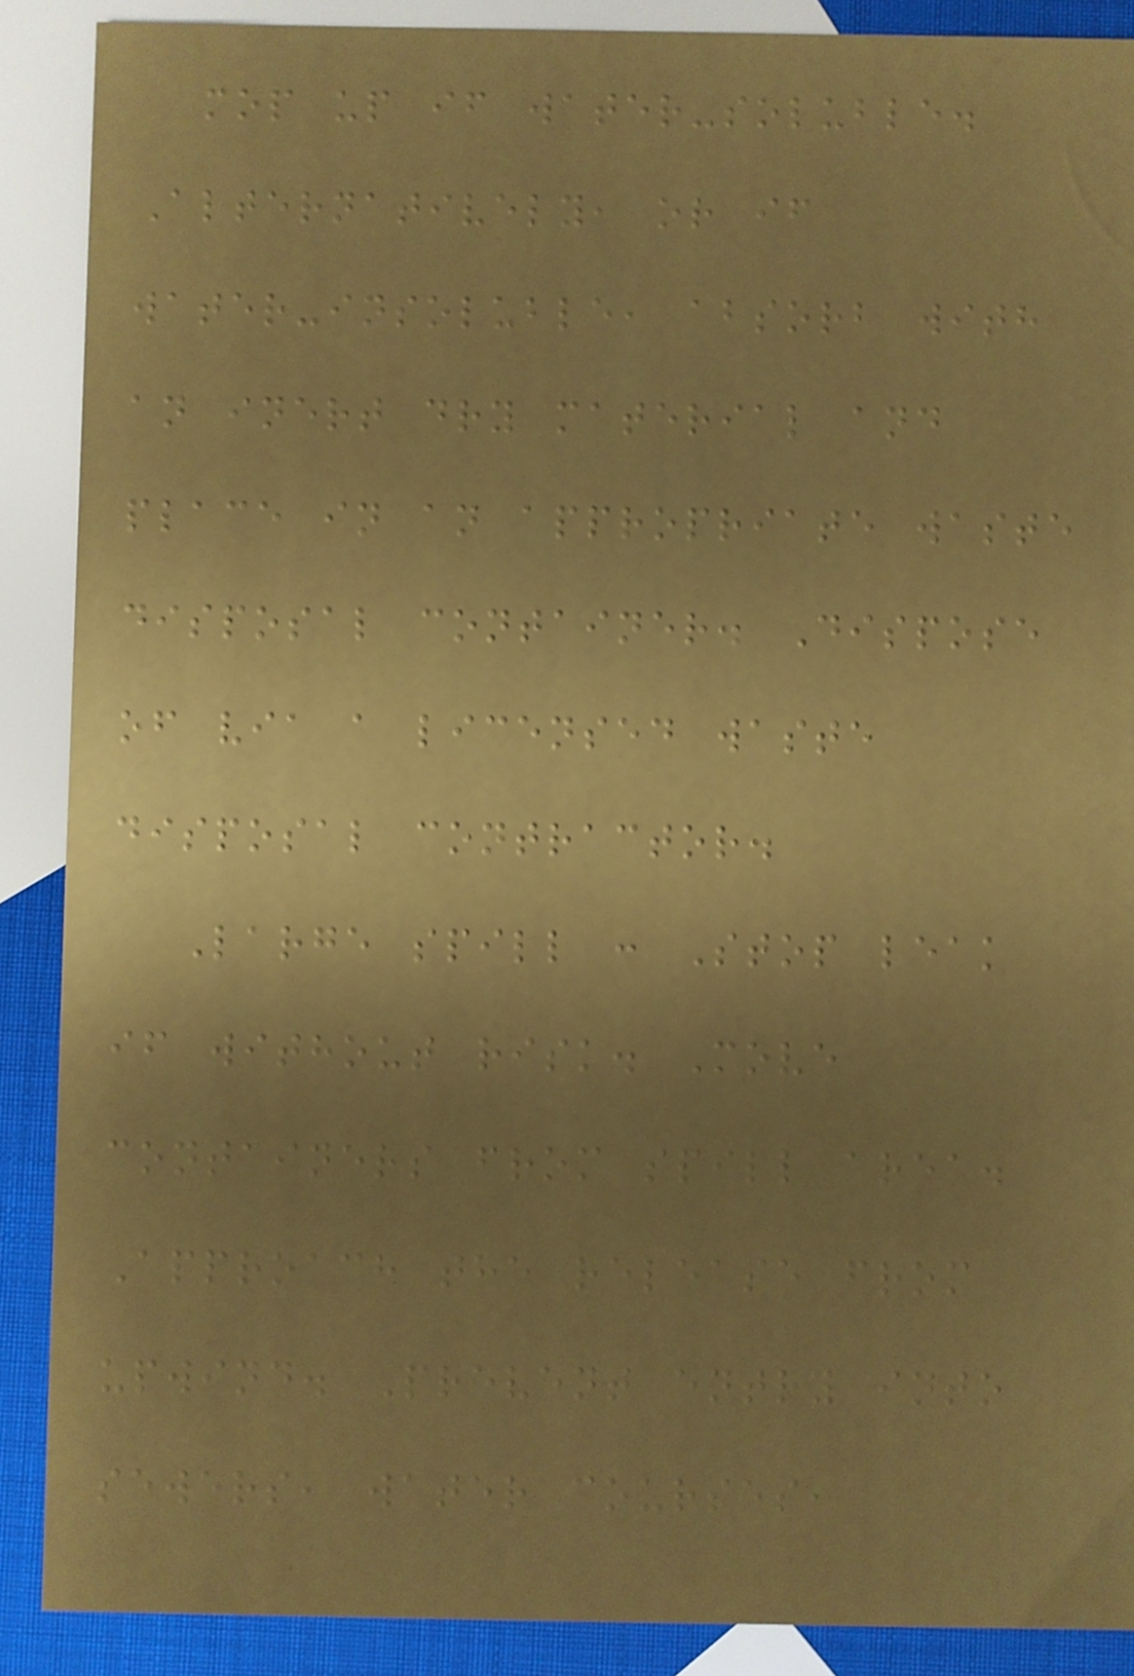mop up if water-soluble.
Alternatively, or if
water-insoluble, absorb with
an inert dry material and
place in an appropriate waste
disposal container. Dispose
of via a licensed waste
disposal contractor.
Large spill : Stop leak
if without risk. Move
containers from spill area.
Approach the release from
upwind. Prevent entry into
sewers, water courses,
